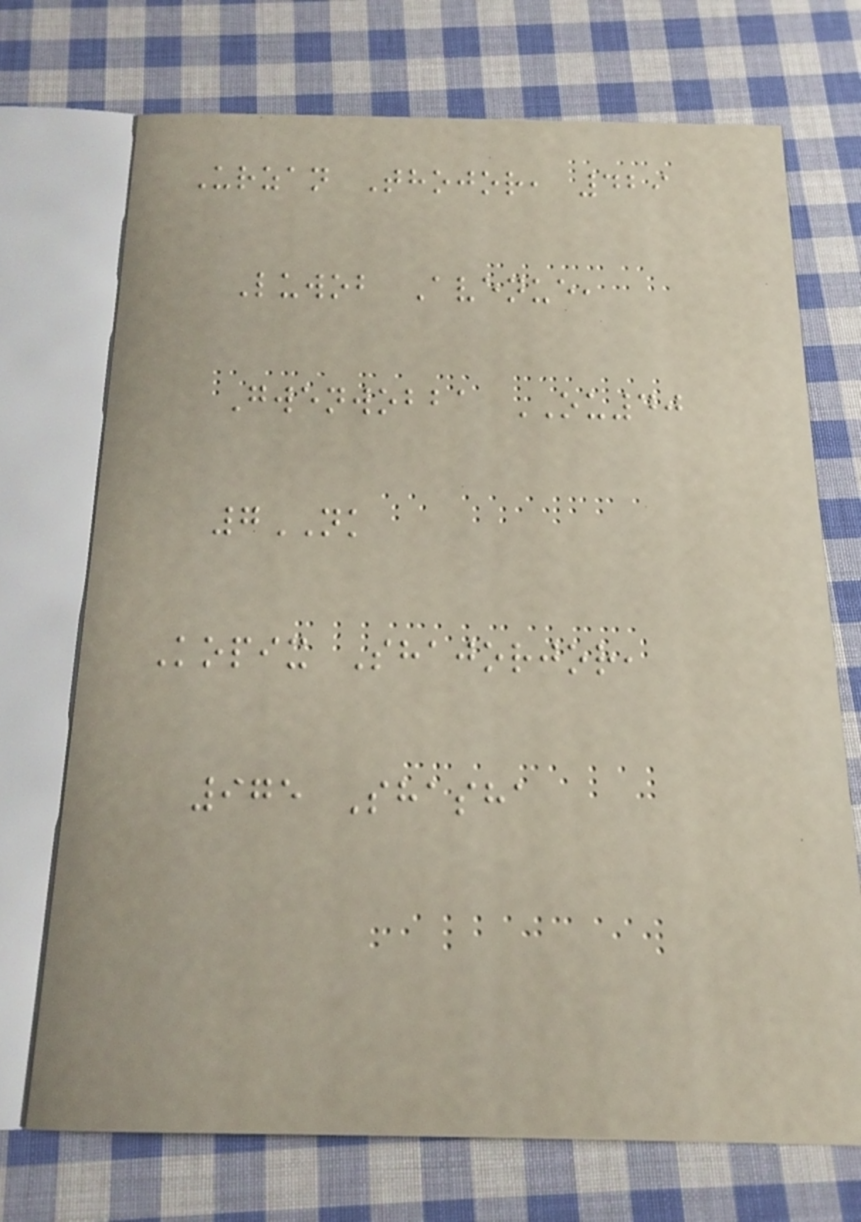Urzan Thojor, 429
Luwob Avenue,
Gwenwobba OU40
7NK
Kopix Shajorjor,
975 Shasha
